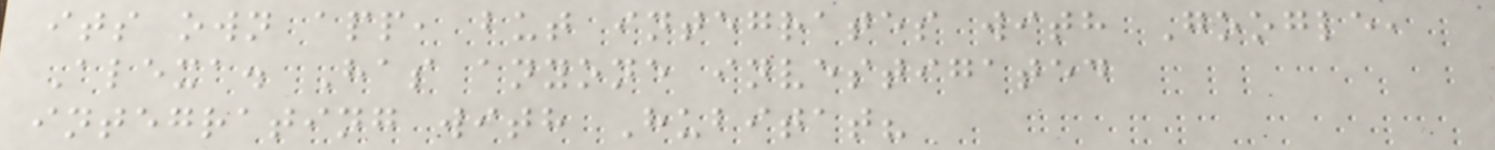its own app, but integrates with Google,
Alexa. Has anyone investigated
integrating with Hubitat?
